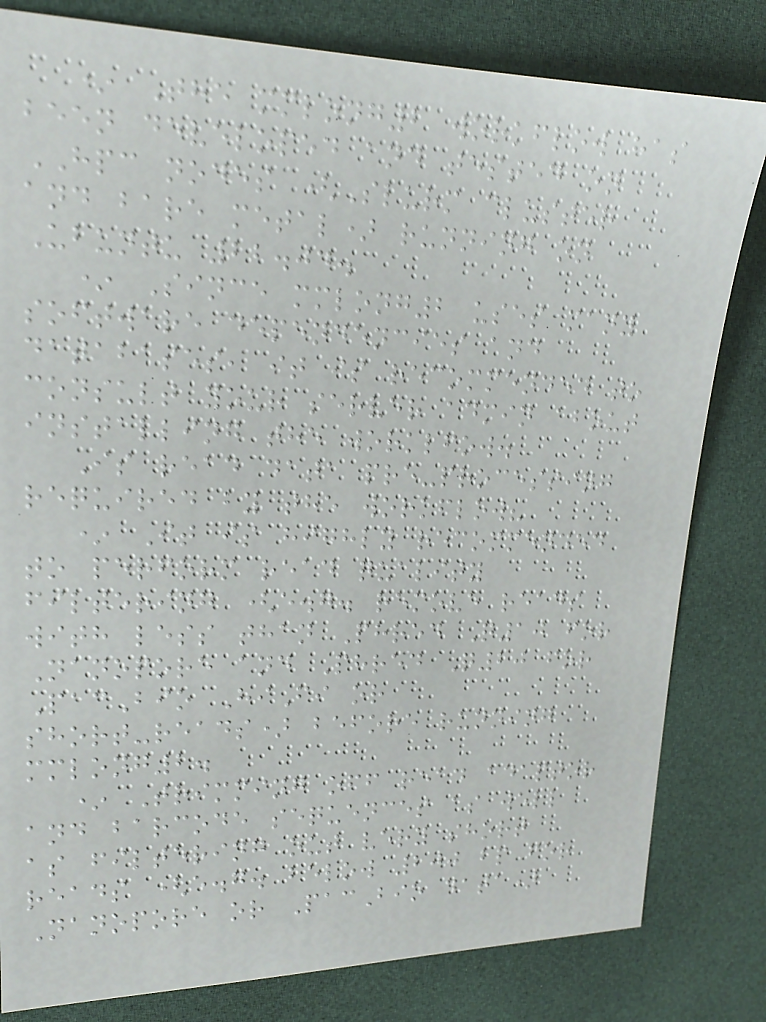* The mmlong2 workflow has
been developed and tested on
HPC nodes (Slurm cluster
and bare metal) running on
Ubuntu 22.04.
* Since mmlong2 uses many
software dependencies and
databases, it is recommended to
consult your server admin about
installing the worklfow.
Is read data pre-processing
required by the workflow?
* It is highly recommended
to perform read quality
filtering (e.g. remove reads
with less than Phred Q10 for
Nanopore and Phred Q20 for
PacBio HiFi or
short-reads) before running
mmlong2.
* Trimming off read adaptor
and barcode sequences as well
as filtering out very short
reads (e.g. below 200 bp for
Nanopore or PacBio data)
